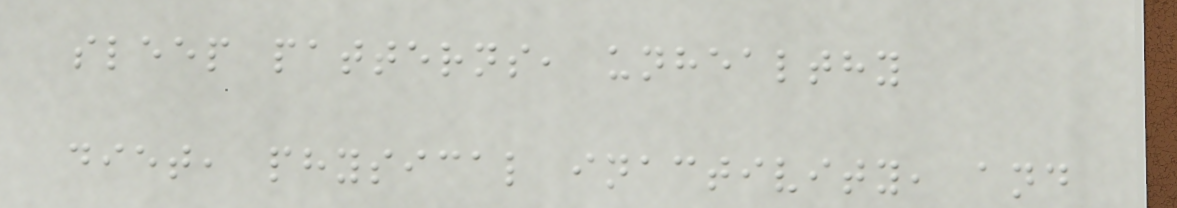sleep patterns, unhealthy
diet, physical inactivity, and
